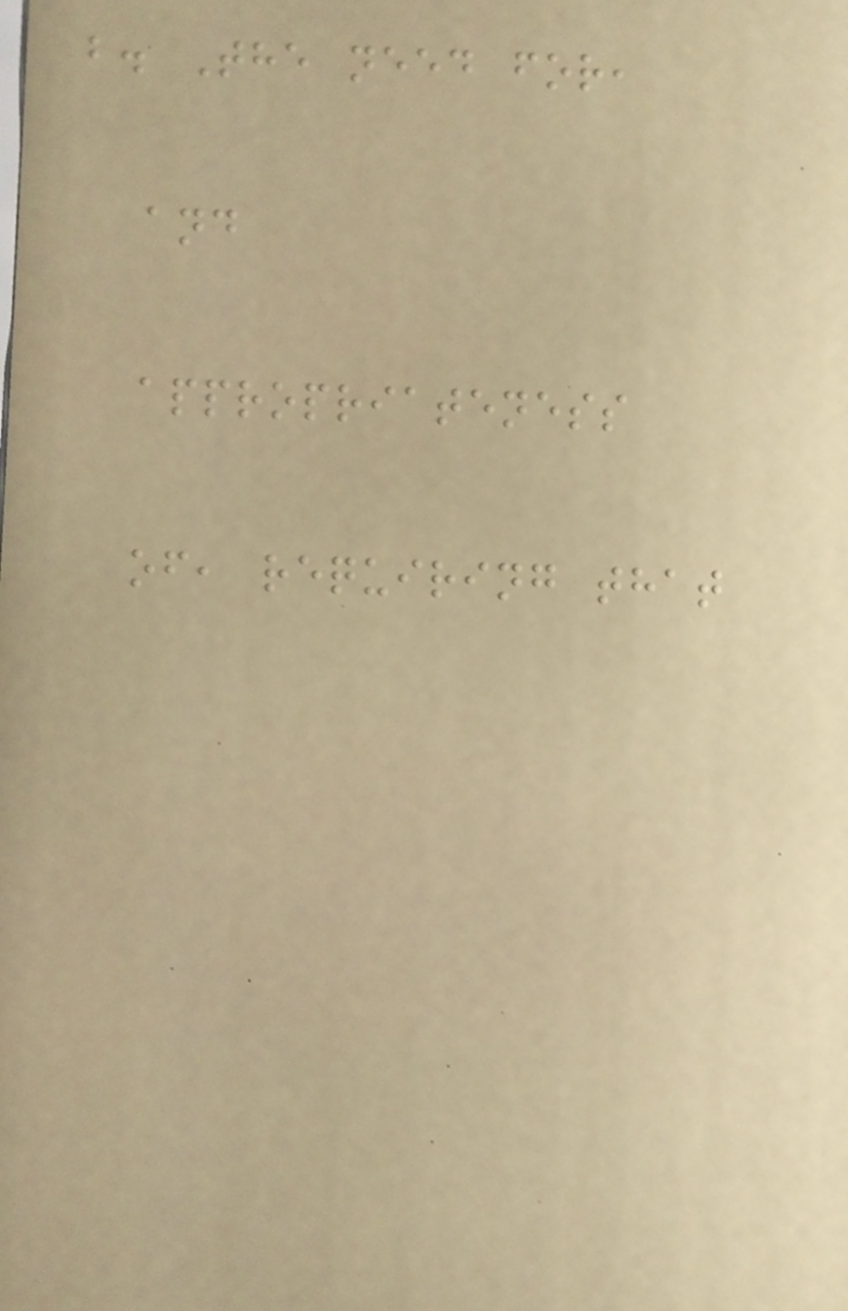b. The need for,
and
appropriateness
of, requiring that
